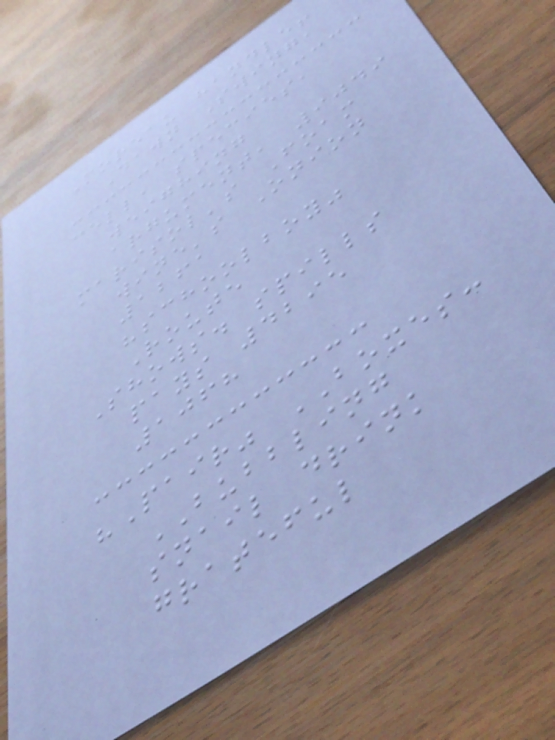Moreau handle!
Dawn Swing,
cell, species,
weighing
argument, 9049
marisol's Foam
wine's Onion
1261
"schoolboy"
Route
Shows. spills
pays 4295
1068
"Pair" BOXES:
BUBBLING
snail drink
grateful
